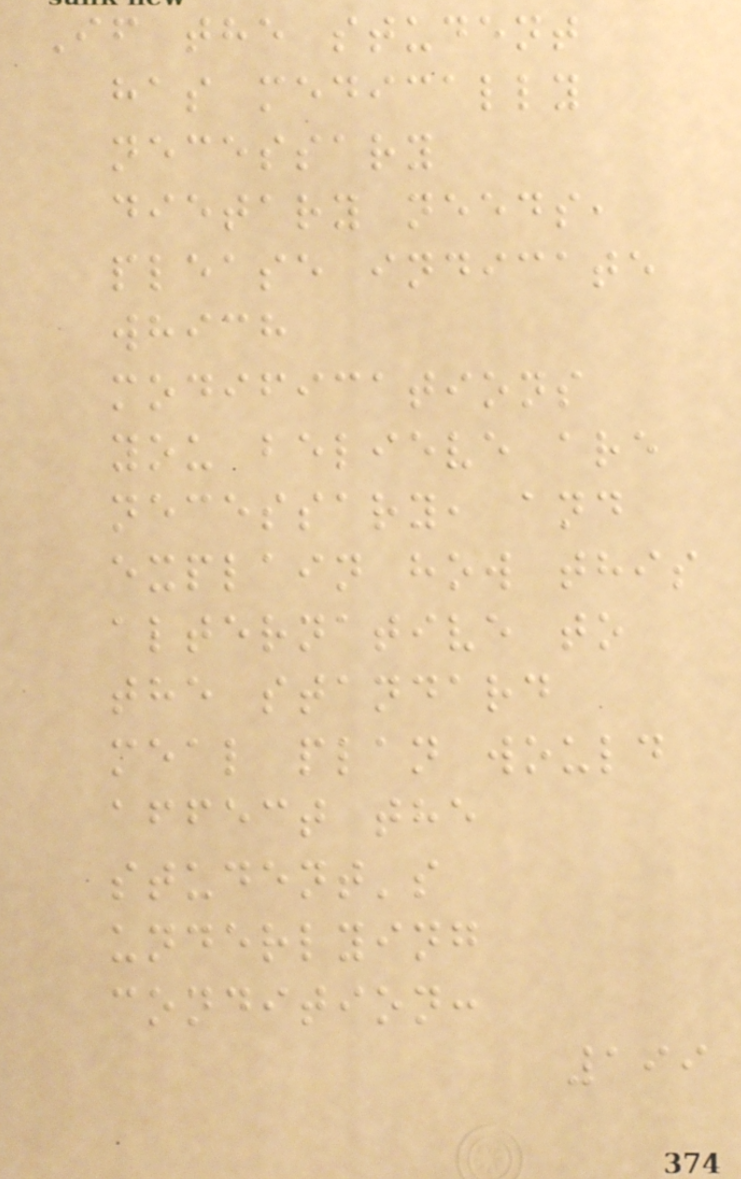If the student
has medically
necessary
dietary needs,
please indicate
which
modifications
you believe are
necessary, and
explain how this
alternative to
the standard
meal plan would
affect the
student's
underlying
condition:
199
